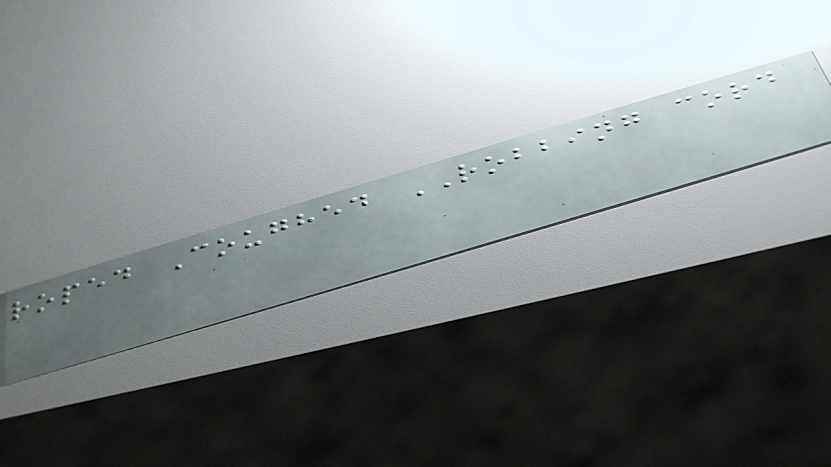roped Coughed ROBBING cord
